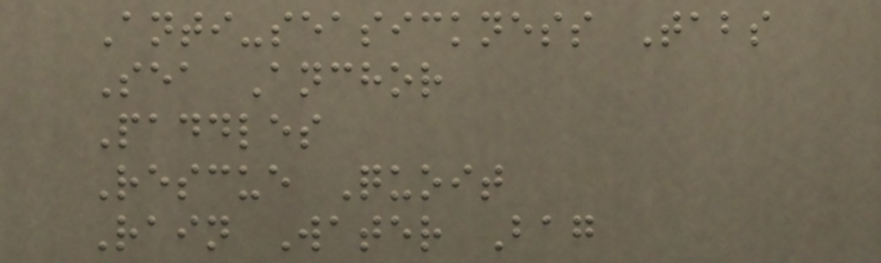Anti-seasickness Tabs
Sea Anchor
Paddles
Rescue Quoit
Rain Water Bag
